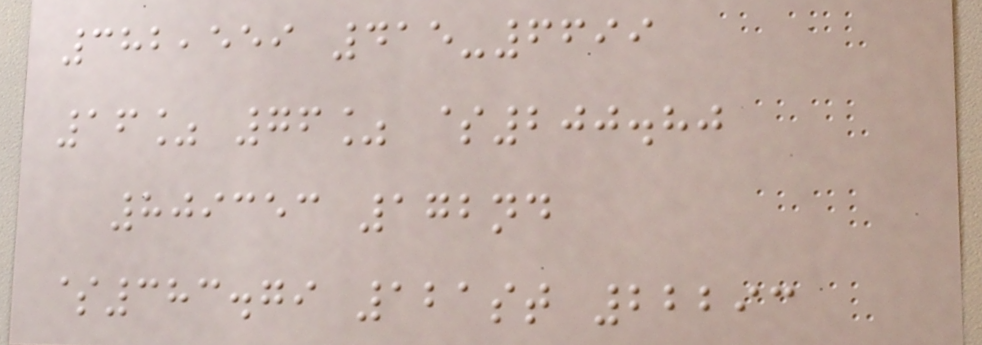382,559 415-6699
16% 76% $200.80
809353 172nd
$383.79 121st 22293
